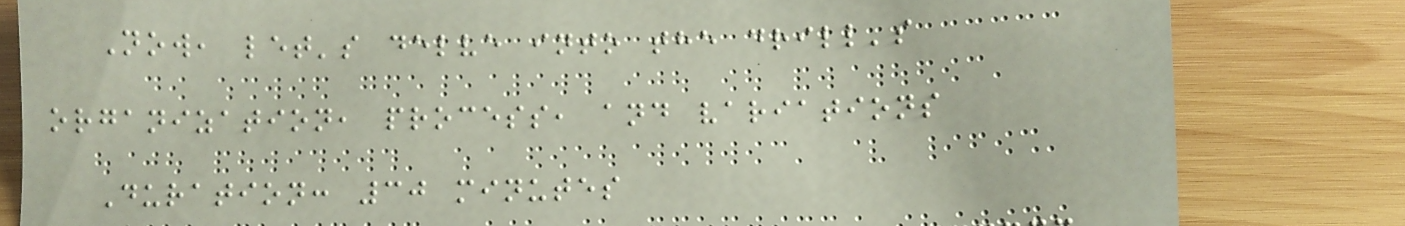Now, let's delve into the drill's
organization, process, and variations
Duration: 30 minutes
